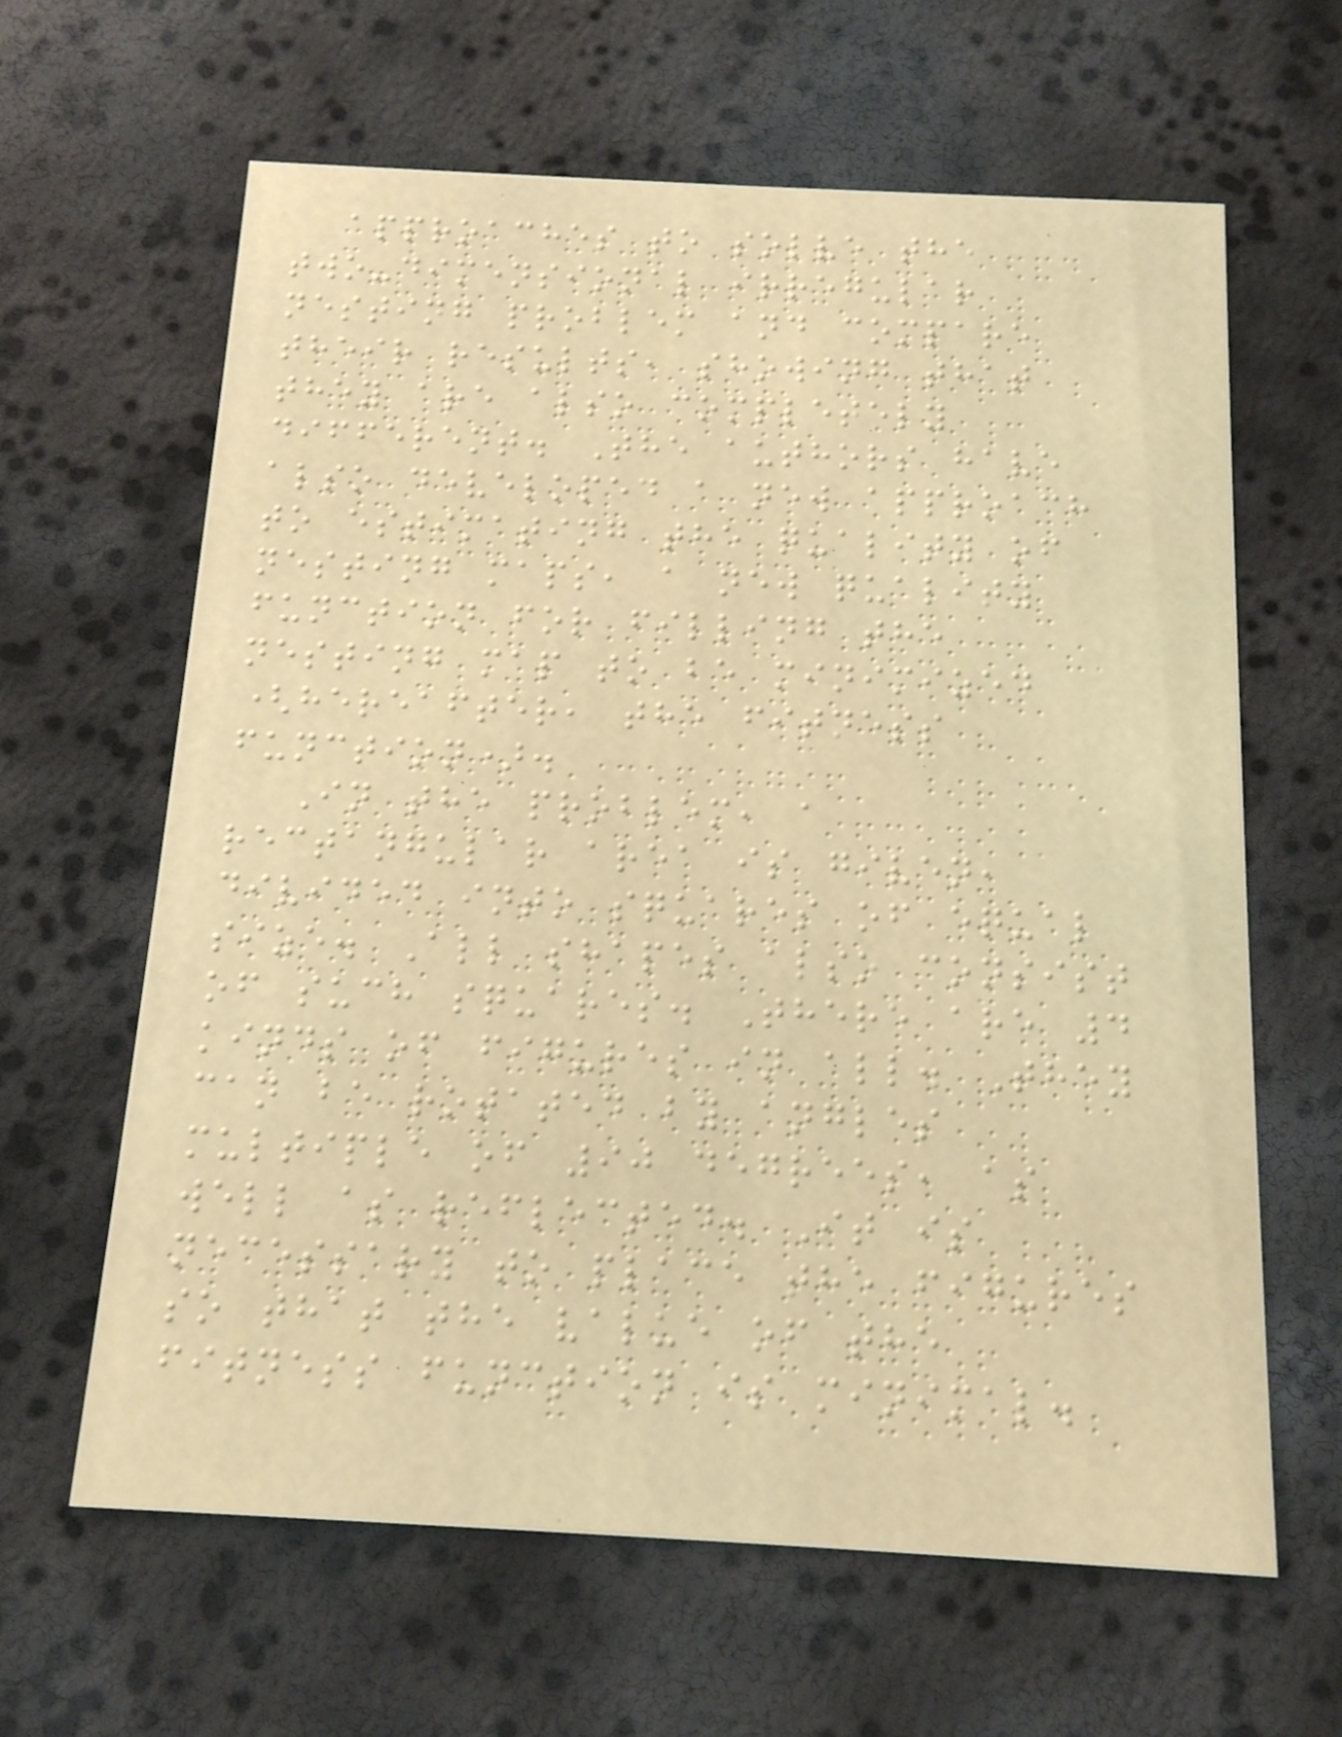approaches to solve the
two-dimensional irregular
nesting problem and compare
their results, showing that
they are also completely
different. The authors have
also developed a new approach
to estimating the quality of
nesting maps, a new quality
function for filling the
nesting map to be minimized
(hereafter, the fitness
function).
In the problem, a
rectangular area is given,
divided into squares of equal
size. All shapes also consist
of such squares. There are 4
kinds of figures in all. They
can be rotated by angles
multiple of 90 degrees, as
well as reflected. It is
necessary to place the figures
so that the value of the
fitness function is minimal.
